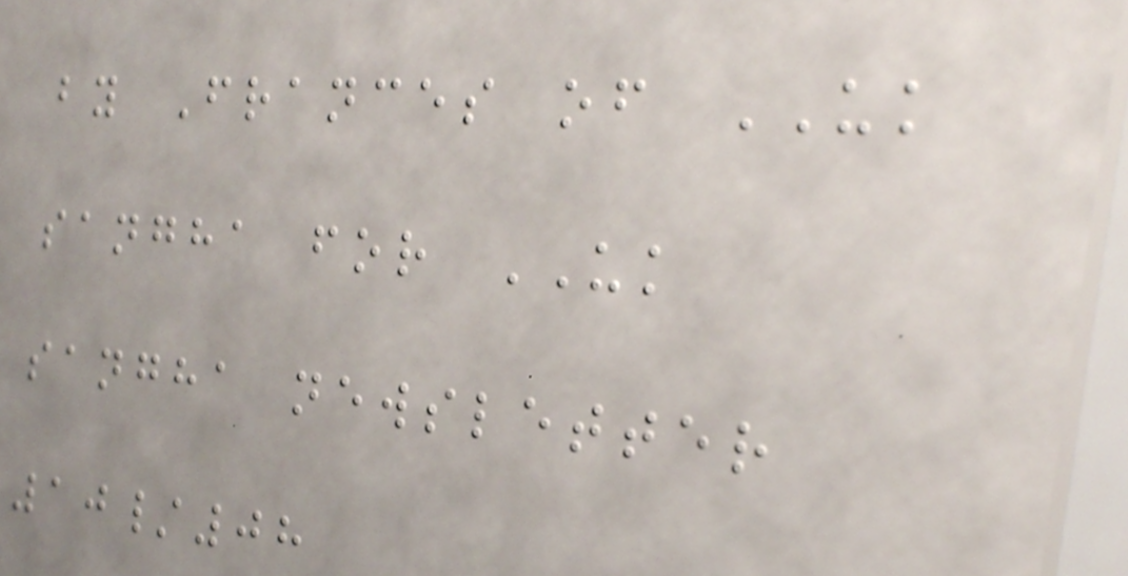by Frances of UK
sangha for UK
sangha newsletter
10/08
